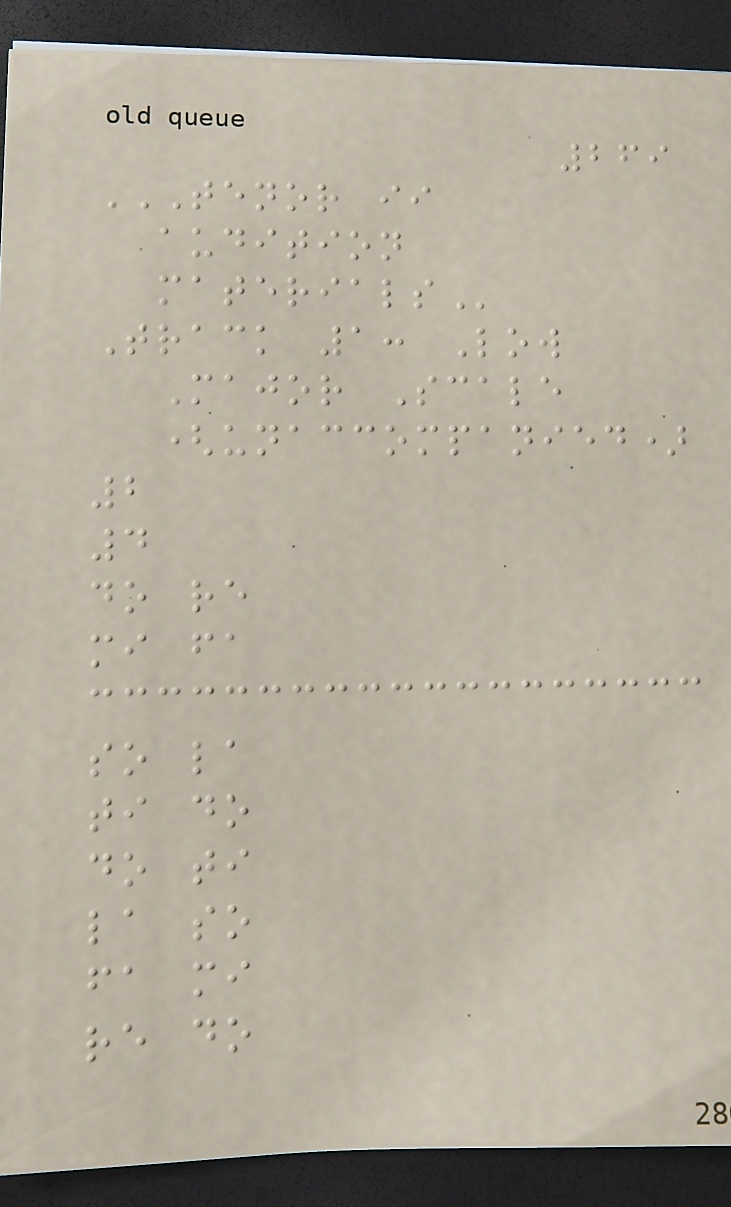269
TENOR II
AUDITION
MATERIALS
Track 1: Low
Major Scale
(unaccompanied)
2
4
do re
mi fa
so la
ti do
do ti
la so
fa mi
re do
